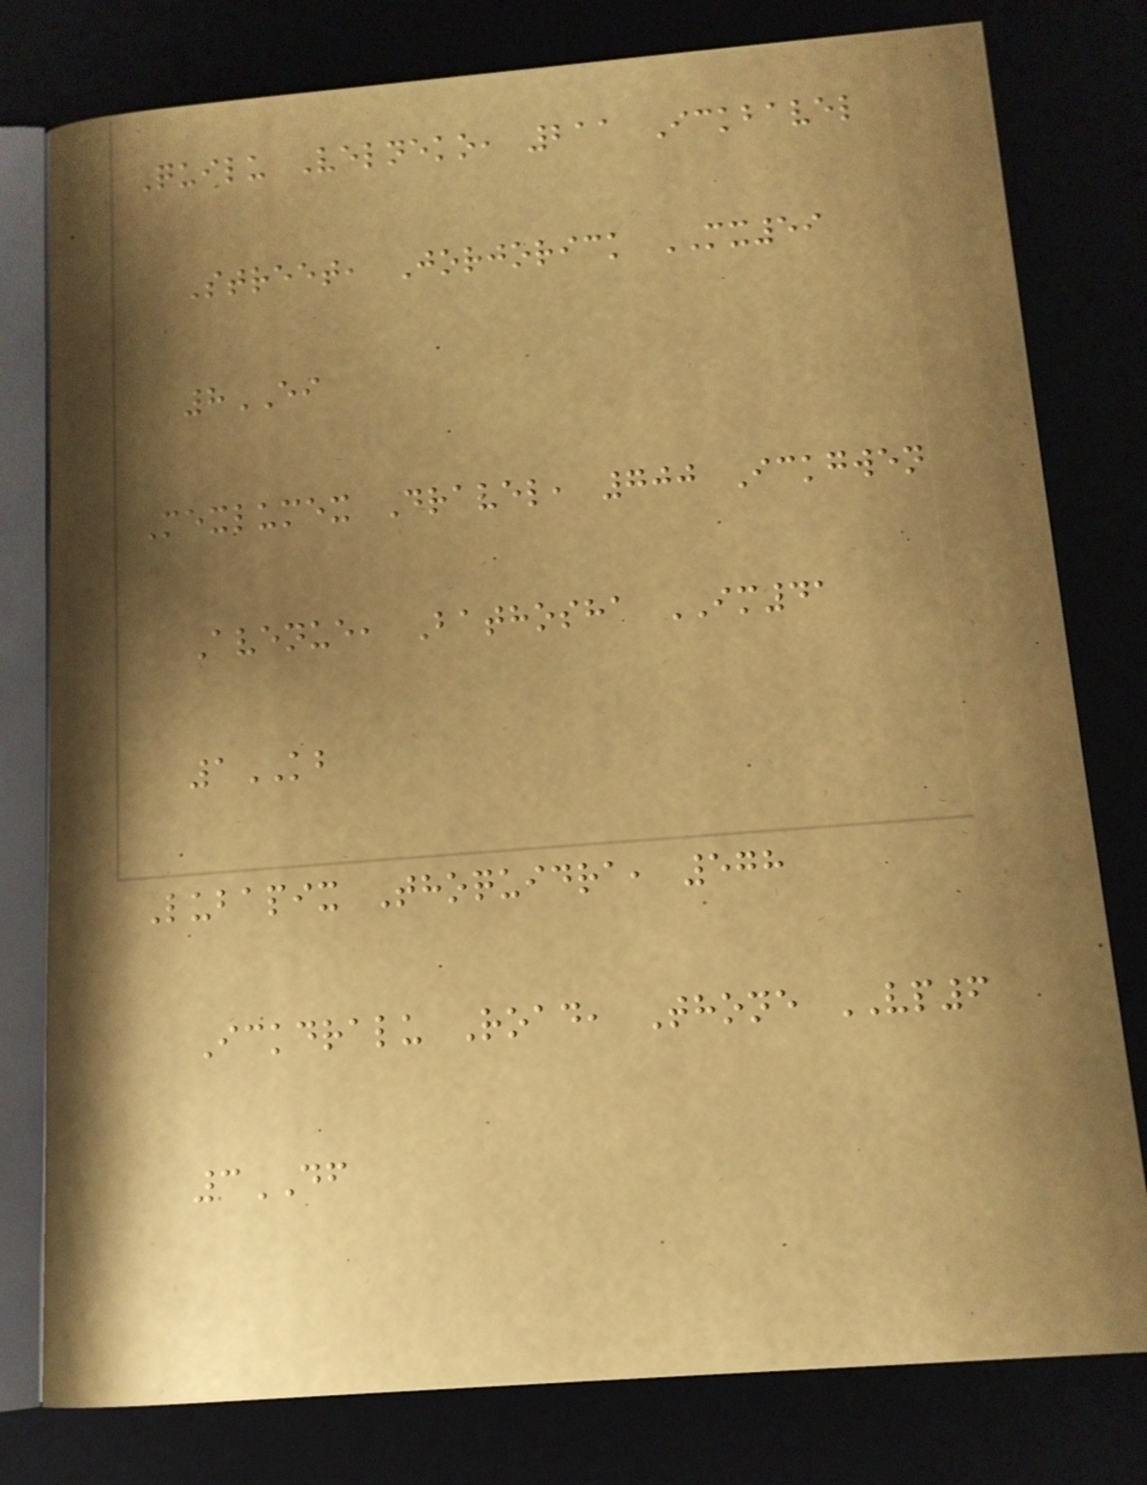Quilu Velneko, 211 Ickbavel
Street, Jorjorick MX59
8EI
Mexlumex Dravel, 700 Ickgwen
Avenue, Bathosha IM41
1KB
Lubapix Thoquidra, 578
Ickdralu Road, Thone VP6
3DF
